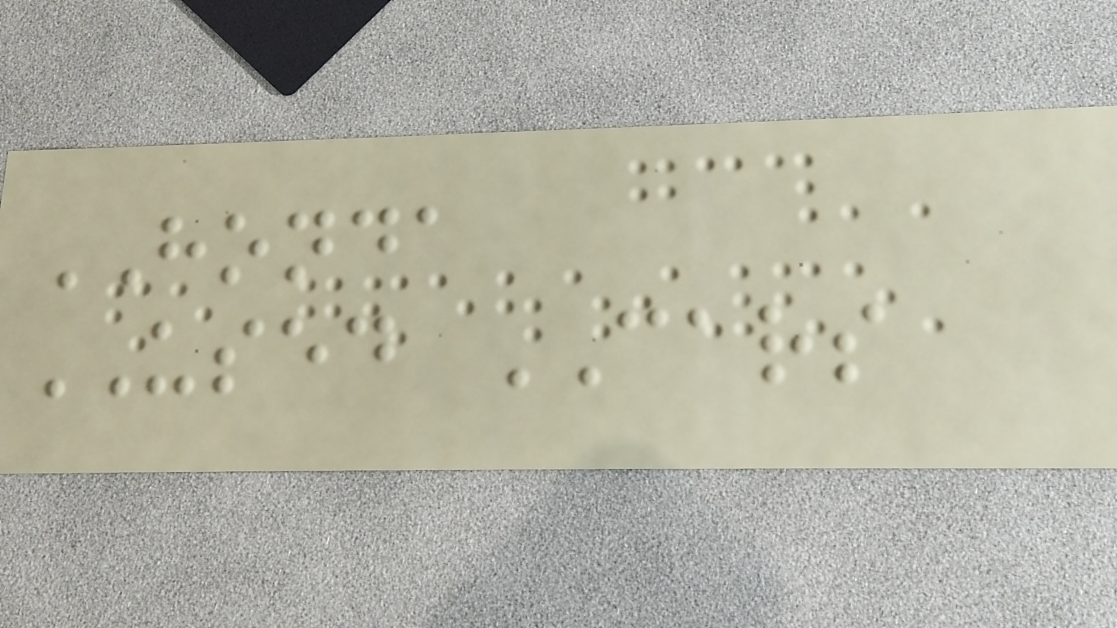HONDA
USED CARS
